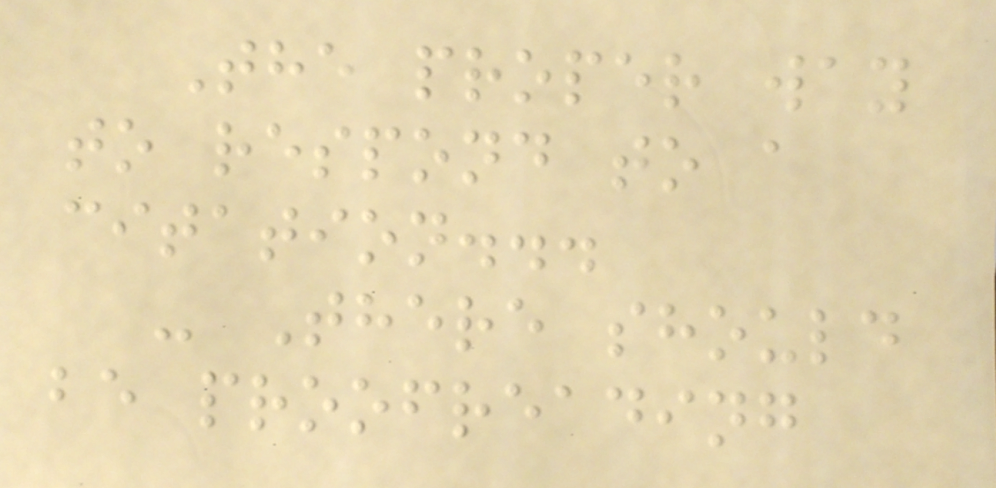The proper way
to respond to a
citation...
- There should
be proofreading
